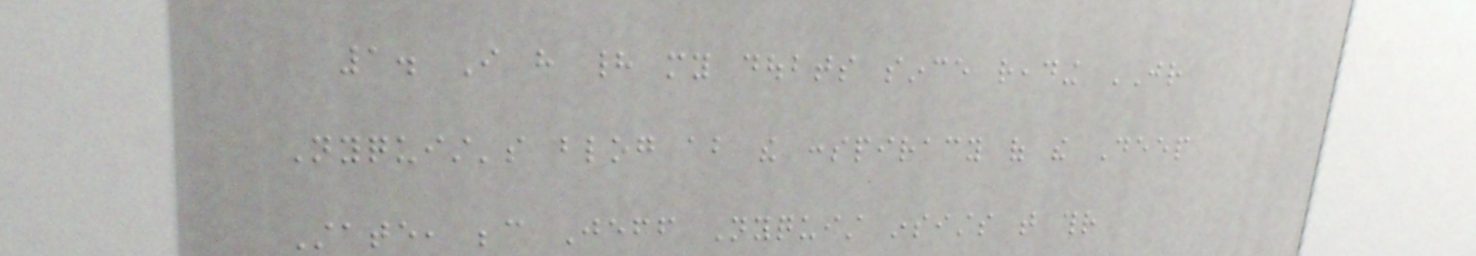1. I have had my doubts since reading JR
Nyquist's blog about the conspiracy of the Deep
State, because Jeff Nyquist insists that thr
